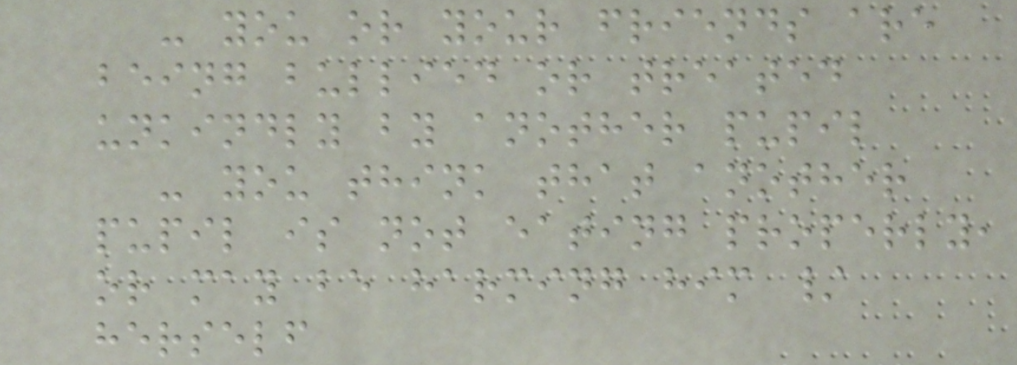- you or your friends are
being bullied or treated
unkindly by another pupil
- you think that another
pupil is not eating properly,
or may be harming him /
herself
